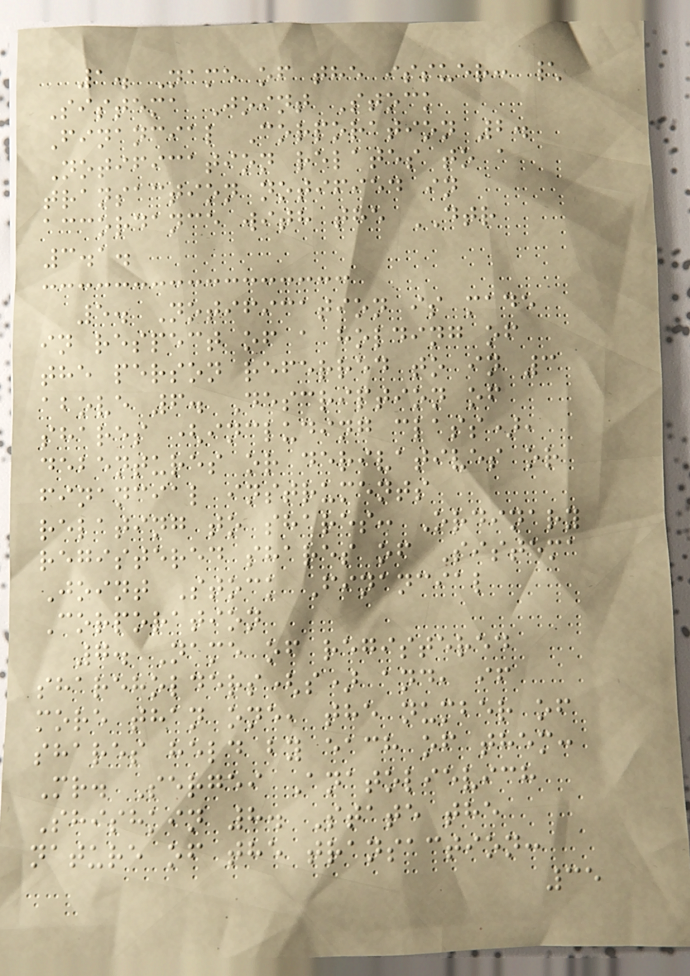1. Name of the issuer: \
Sistema Joint Stock
Financial Corporation 2.
Notification relates to a
transaction notified in
accordance with the DTR
3.1.
5. Notification is made
in respect of a holding of
the person referred to in 3
above 6. Description of
shares (including class),
debentures or derivatives or
financial instruments
relating to shares: Ordinary
registered shares of Sistema
Joint Stock Financial
Corporation
7. Name of registered
shareholders(s) and, if
more than one, the number of
shares held by each of them:
Mr. Sergei Anatolievich
Shishkin 8. State the
nature of the transaction:
35
